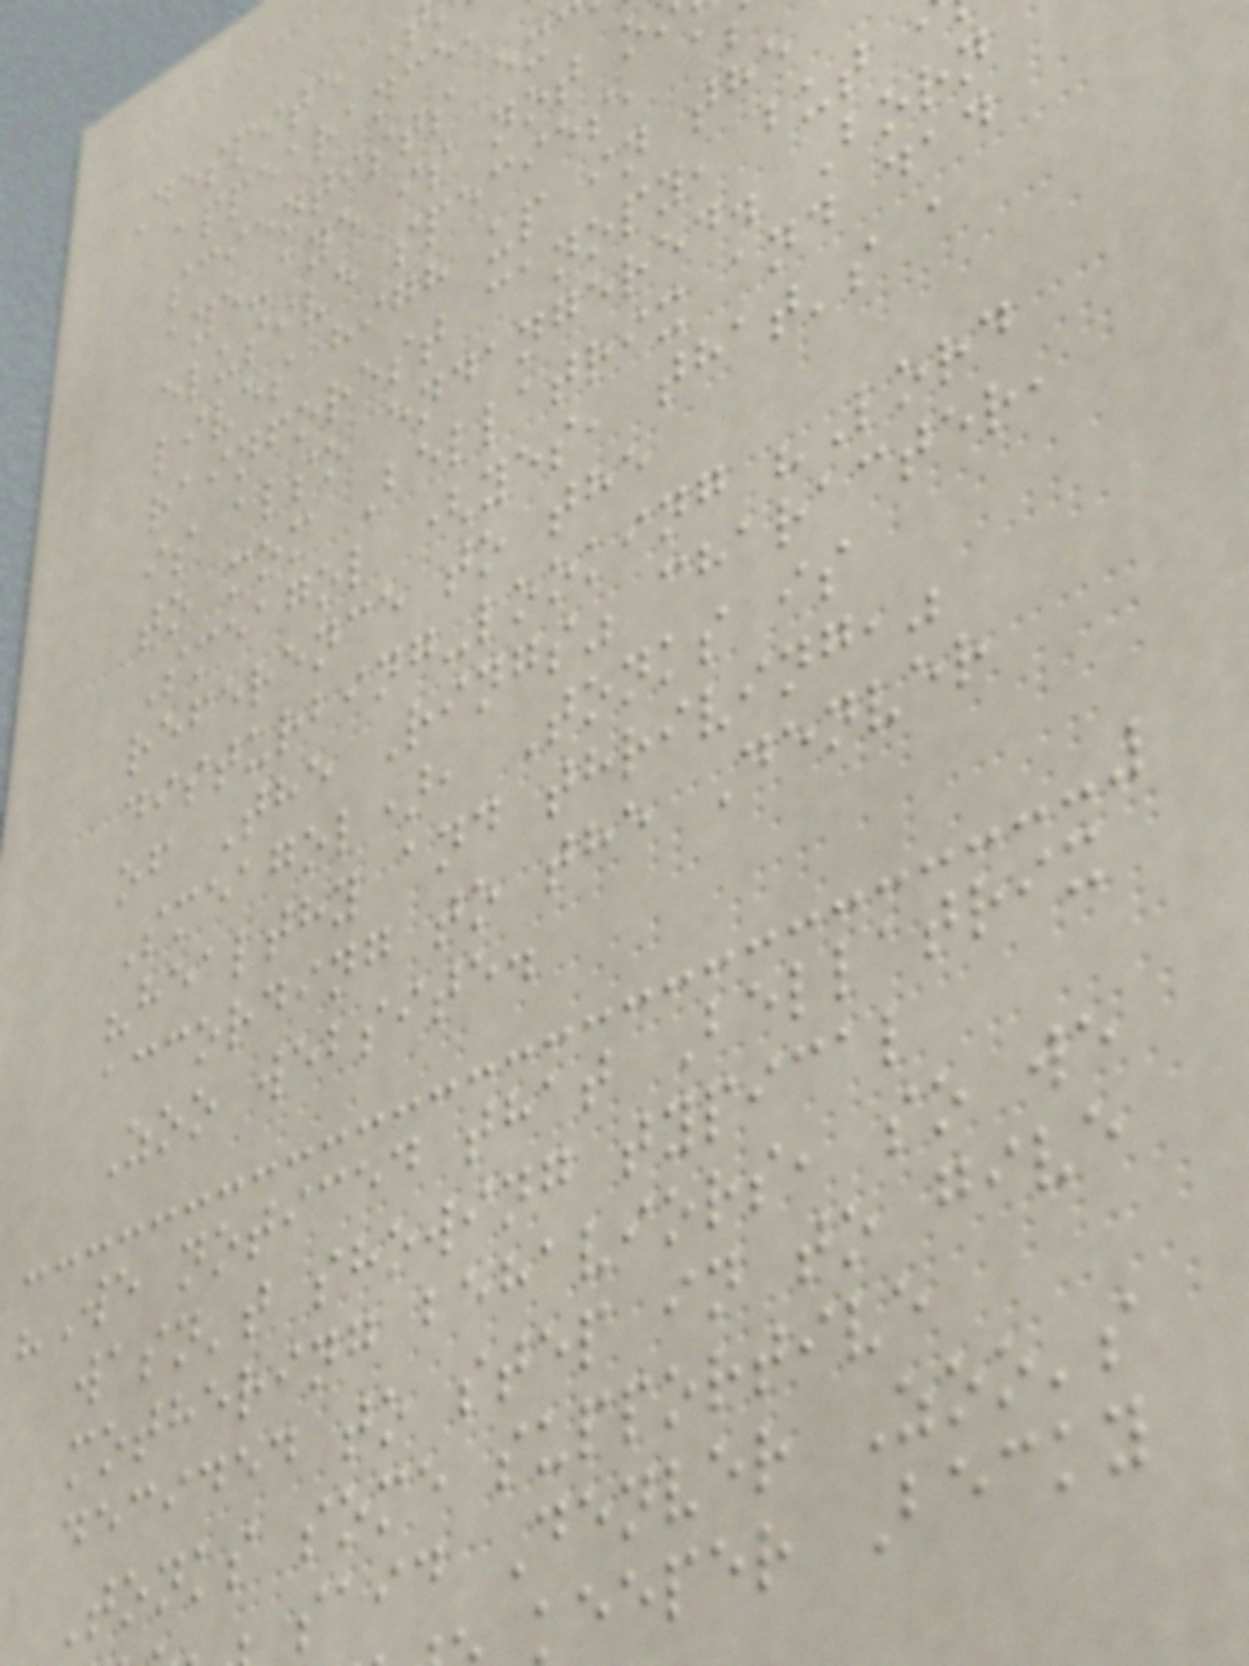Despite T
appearance,
scientists ex
aye-aye is not o
elusive species, a
lives high up in the
rainforest canopy, but
is also endangered. Born
to mom Bellatrix and dad
Smeagol (yes, that's a
reference to the
disturbing-looking "Lord
of The Rings" character,
Smeagol), Tonks is
"healthy and thriving,"
according to the Denver
Zoo website.
"We noticed that Bellatrix
wasn't showing typical
mothering behaviors, so we
decided to step in to give
Tonks some supportive
said Denver Zoo's
keeper Becky
